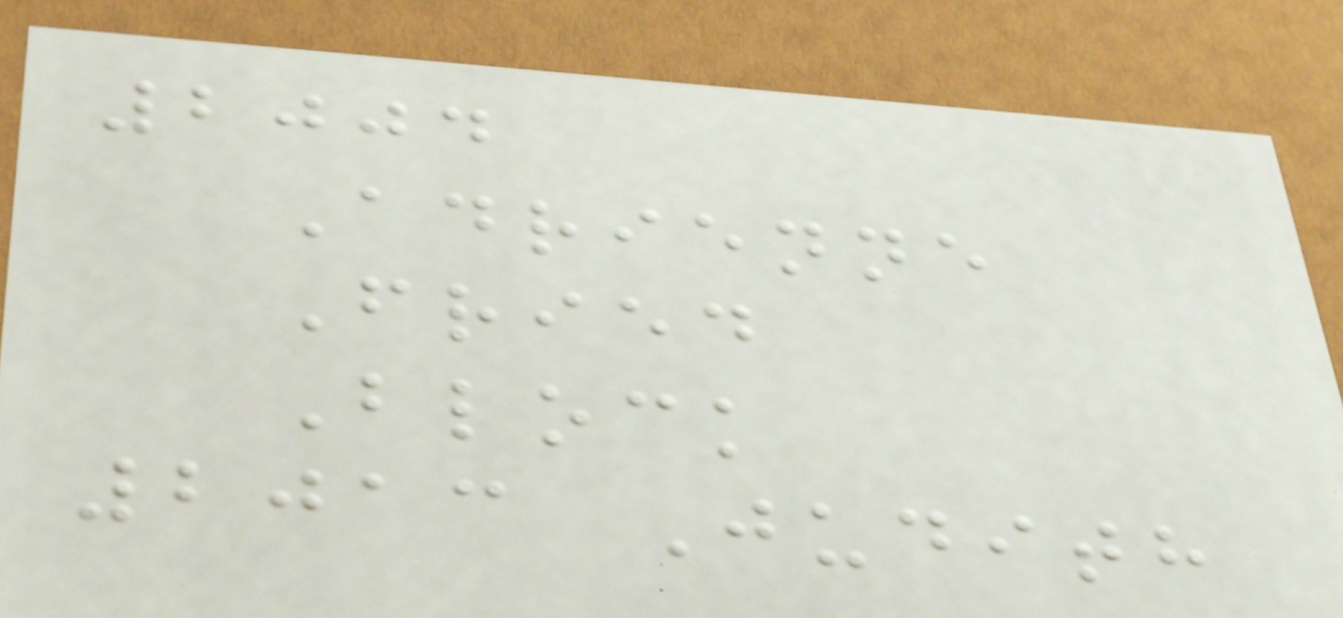2004
Adrienne
Fried
Block
2013 Judith
